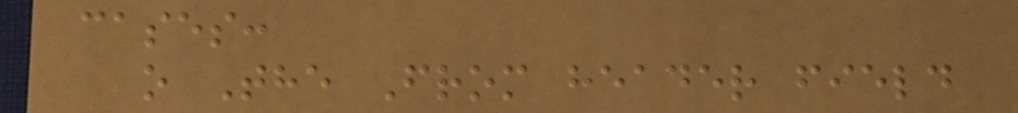cases:
o The From header field
